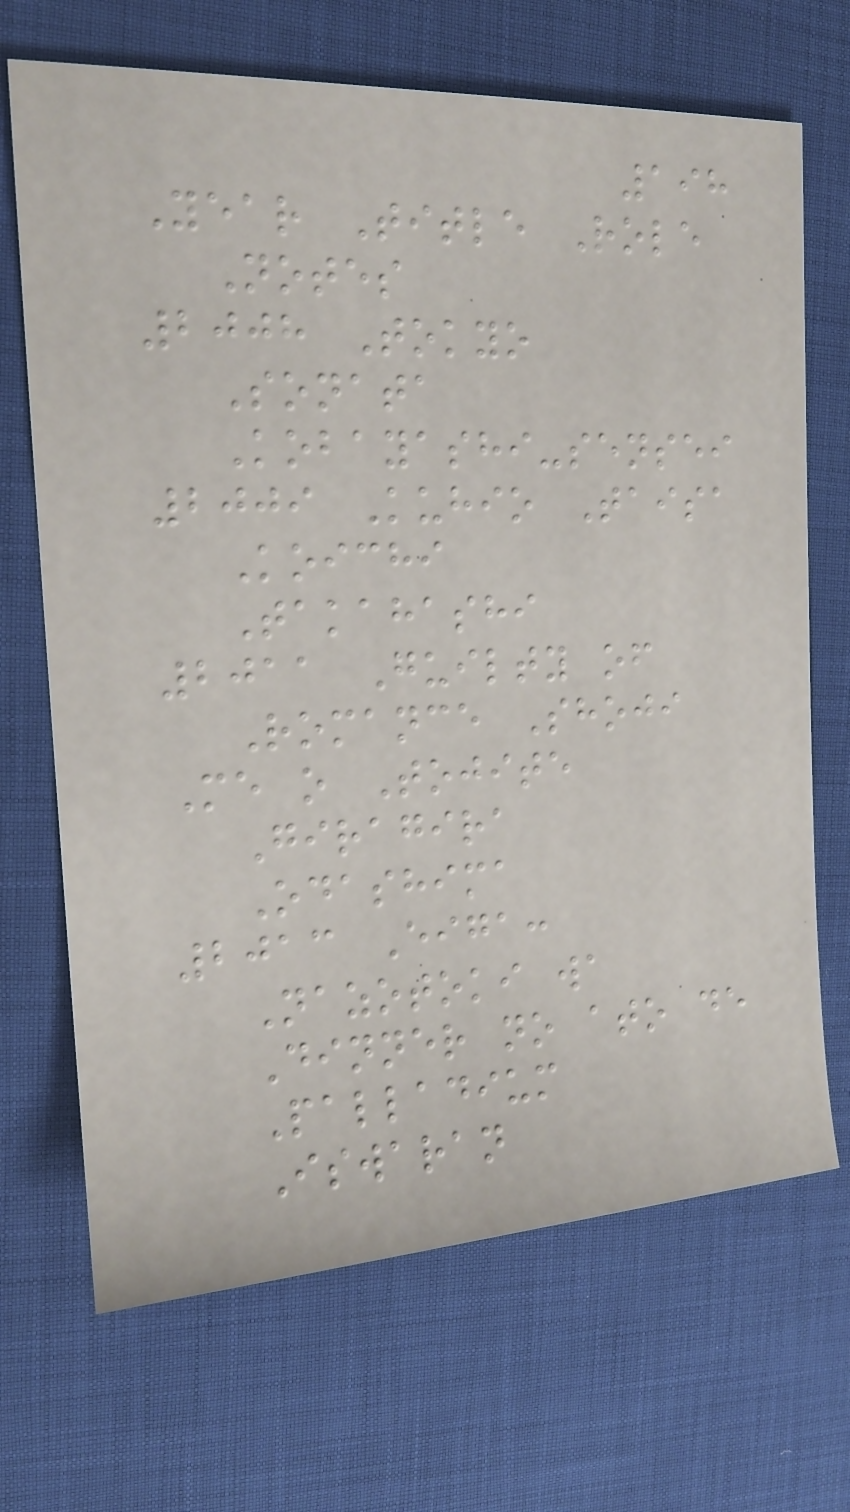198
Year Title Role
Notes
2008 Tokyo
Sonata
Kobayashi-sensei
2009 Kuhio Taisa
Koichi
Takahashi
2011 Guilty of
Romance Shoji
Me o Tojite
Giragira
Odashima
2013 Eiga:
Nazotoki wa
Dinner no ato de
Palladium
Iswaran
